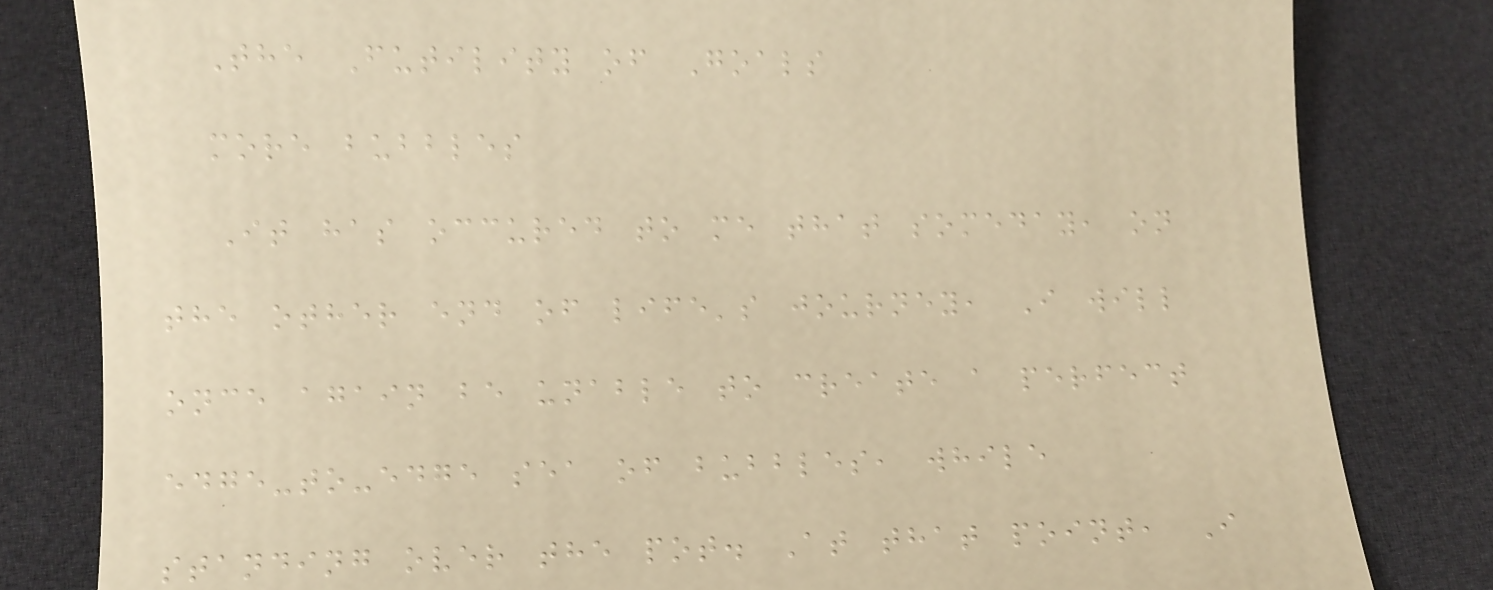The Futility of Goals
more bubbles
It has occured to me that someday, on
the other end of life's journey, I will
once again be unable to create a perfect
edge-to-edge sea of bubbles, while
standing over the pot. At that point, I
